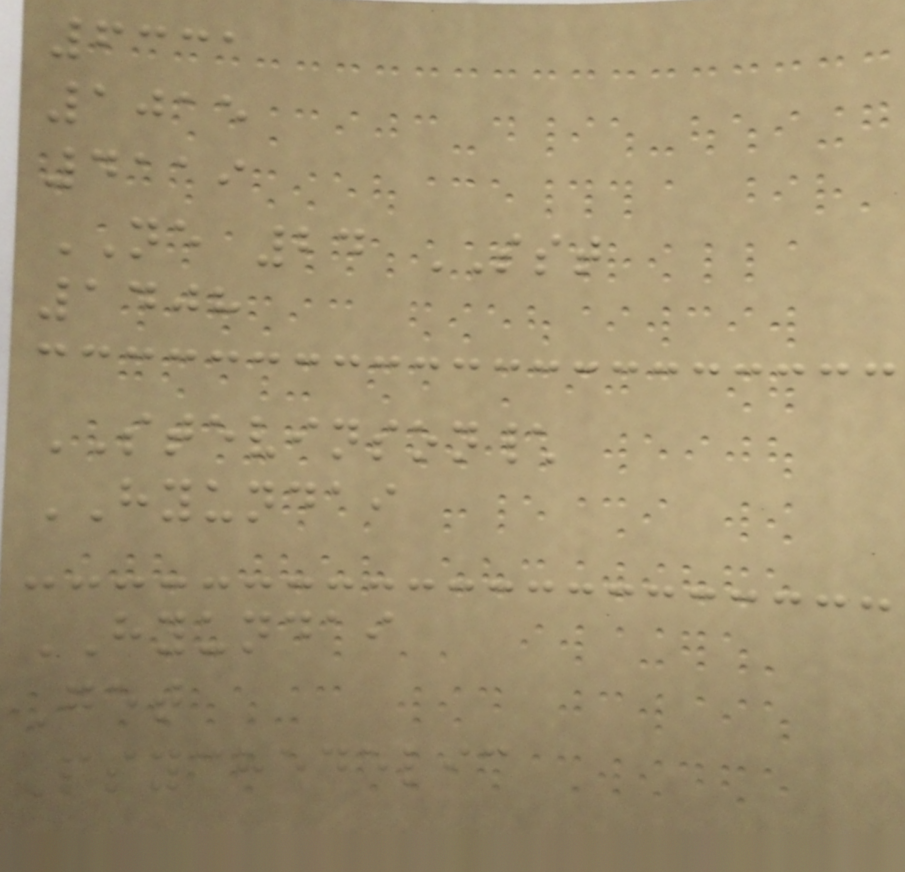6331
1015
4119
NE 24 SST
1408
STEVINSON\
HYUNDAI
HYUNDAI
Get
Psychedelic
